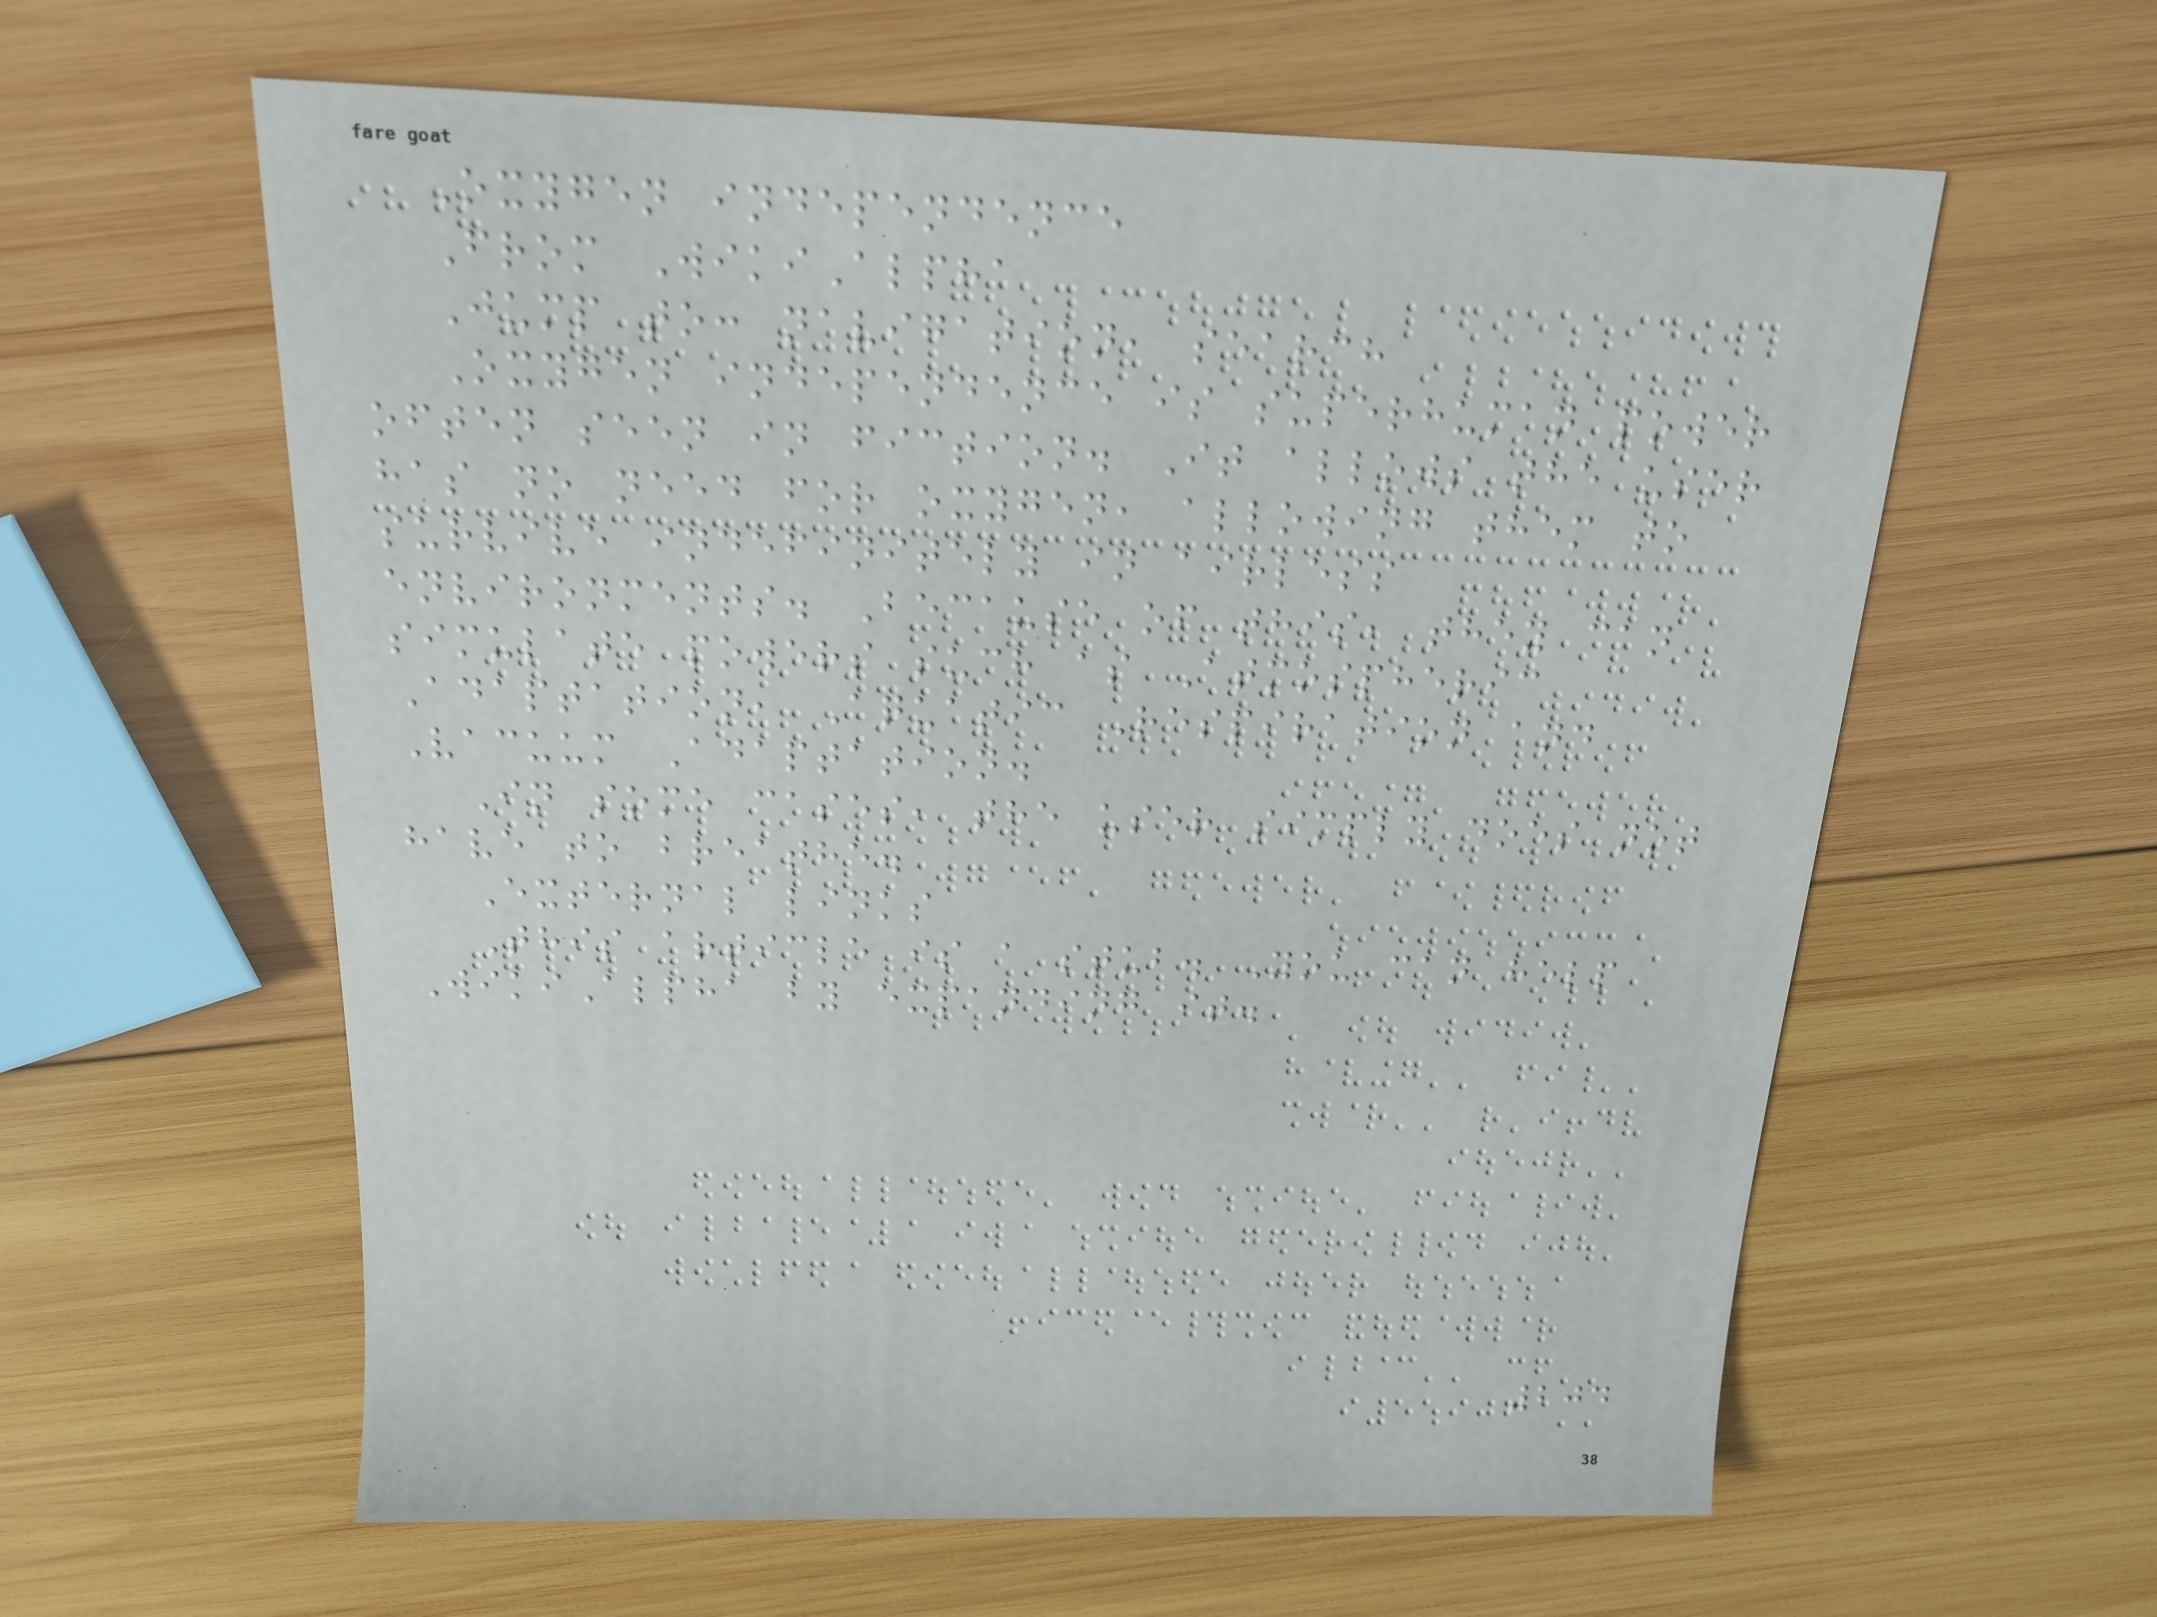Oxygen independence
From WikiAlpha
Jump to: navigation, search
Oxygen independence is superhuman power
often seen in fiction. It allows the user
has no need for oxygen, allowing them to
survive indefinitely in airless
environments. Because of this, they can
simulate powers such as Atmospheric
Adaptation, Aquatic Respiration and
Vacuum Adaptation.
In some cases, the user simply does not
have to breathe.
External links
This article is a stub. You can help
WikiAlpha by expanding it.
204
